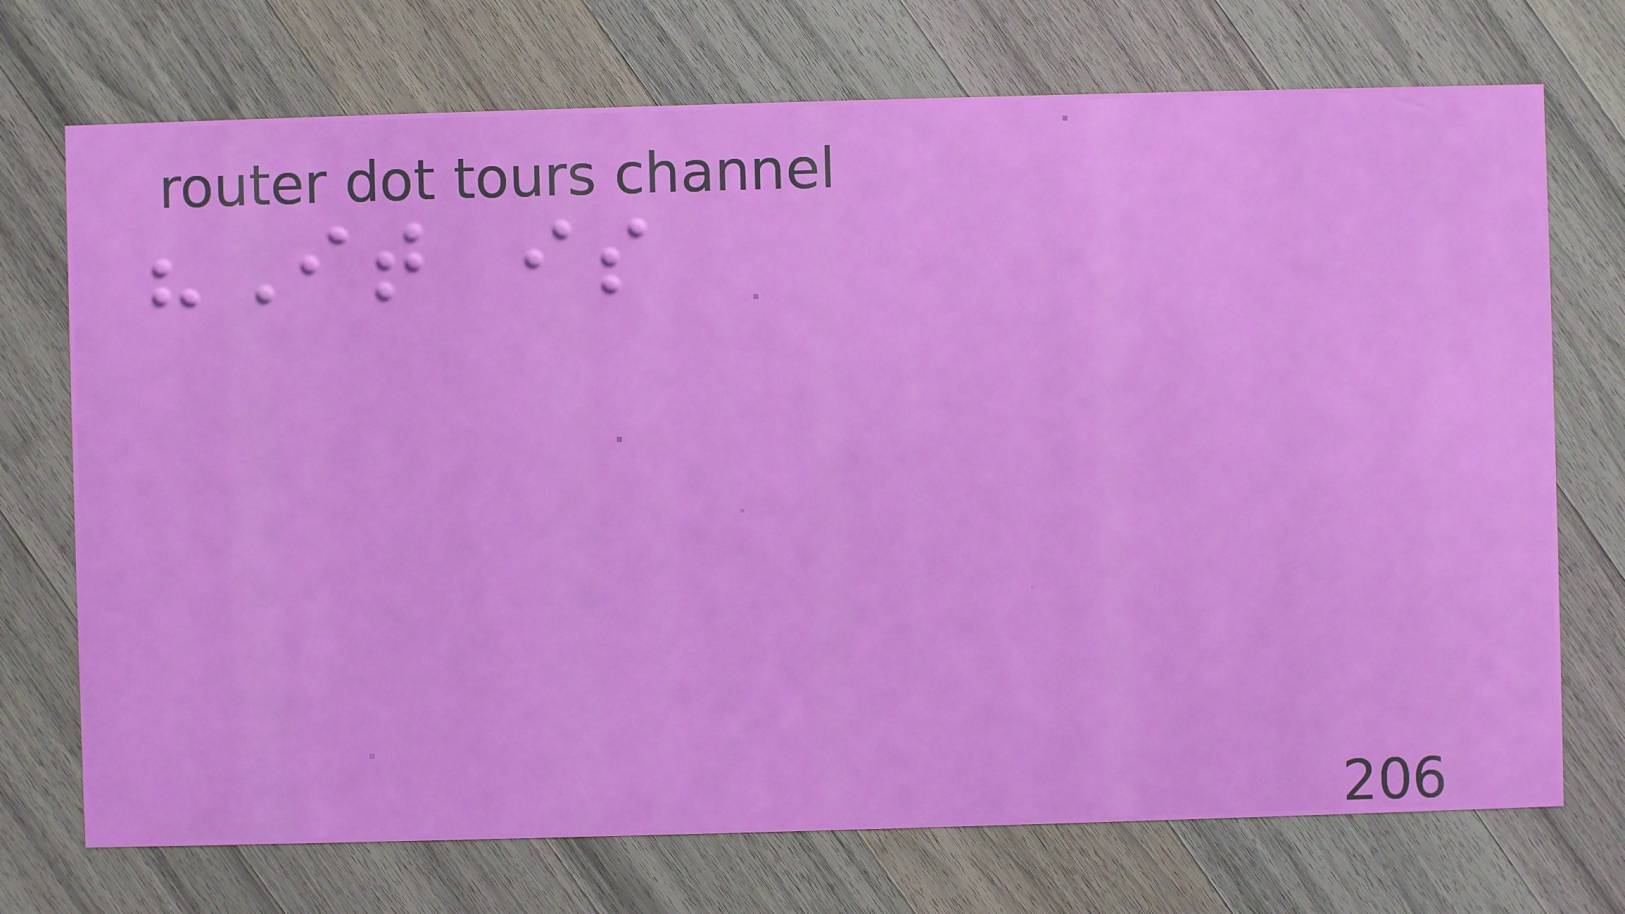"It is
